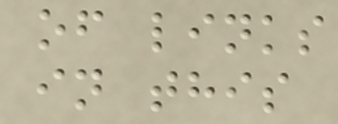of links
in this
